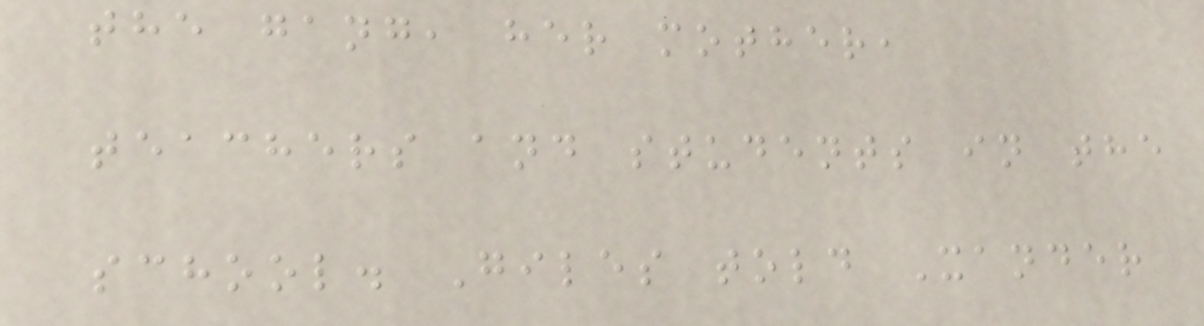the gang, her mother,
teachers and students in the
school. Giles told Xander
